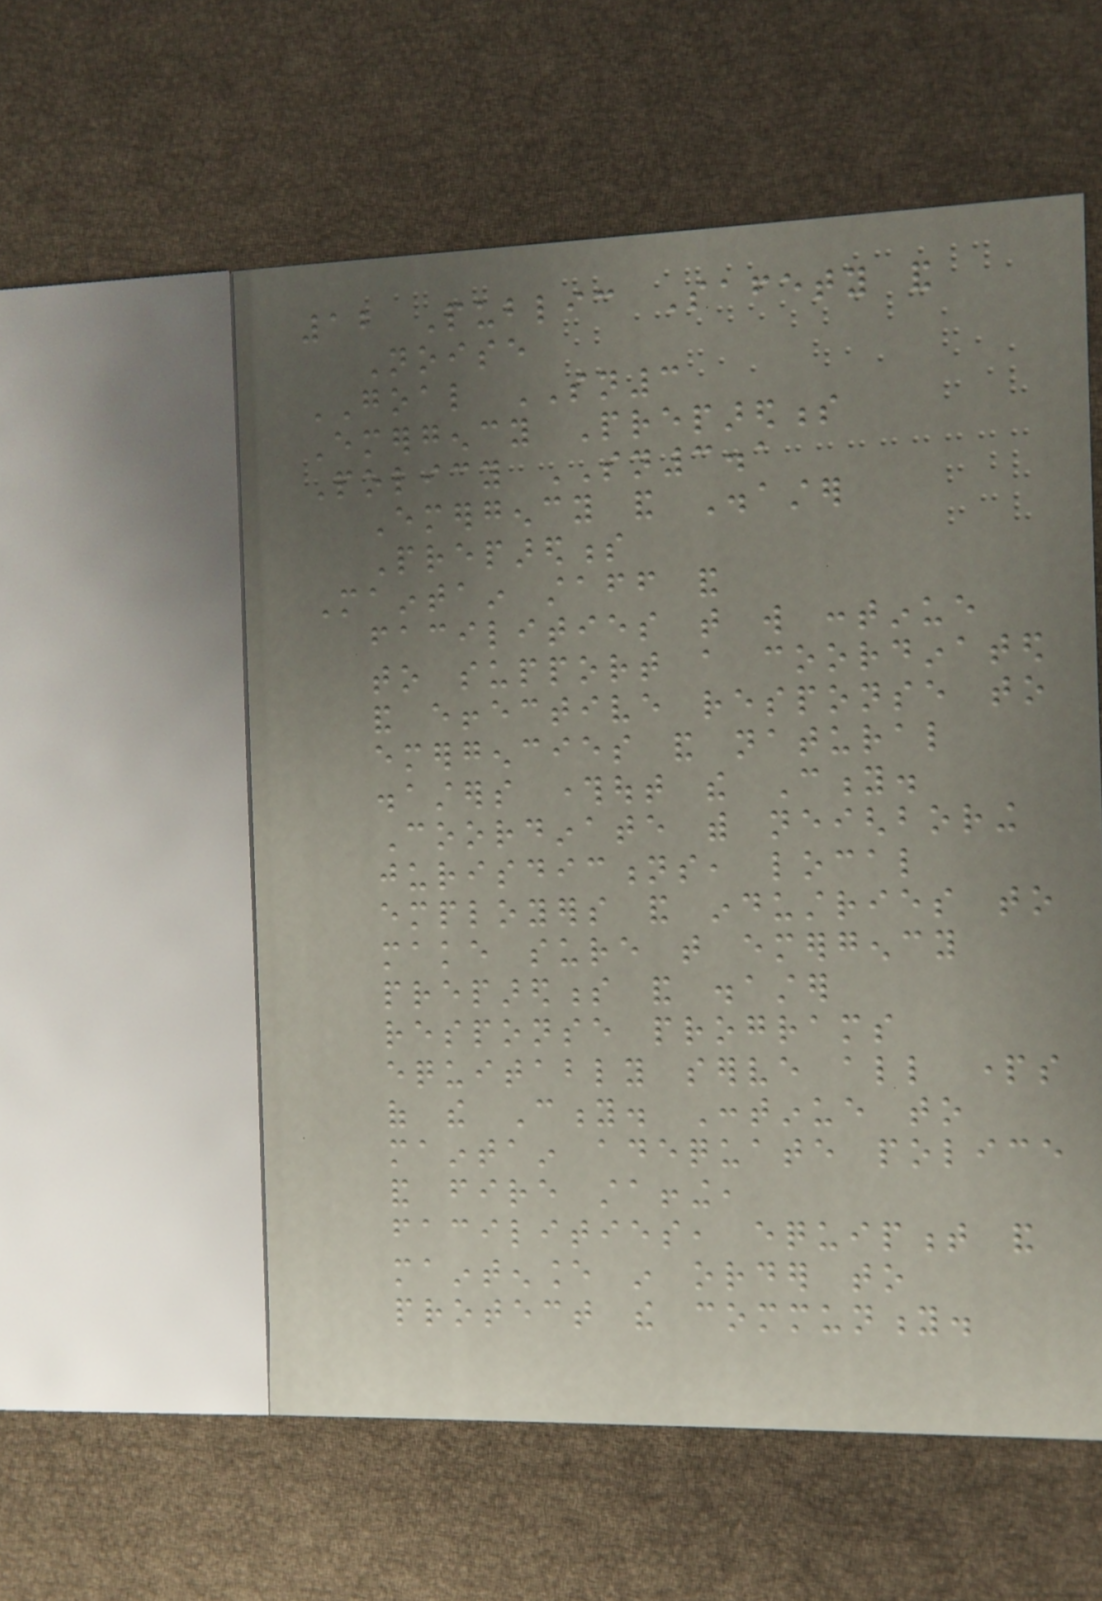12 Public Safety and
Noise
GOAL SN3
Emergency Preparedness
Policy SN3.1
Emergency and Disaster
Preparedness
Maintain staff and
facilities that will continue
to support a coordinated
and effective response to
emergencies and natural
disasters throughout the City.
Coordinate with neighboring
jurisdictions, local
employers and industries to
make sure that emergency
preparedness and disaster
response programs
equitably serve all parts
of the City. Continue to
maintain adequate police
and fire staffing,
facilities, equipment and
maintenance in order to
protect the community.
